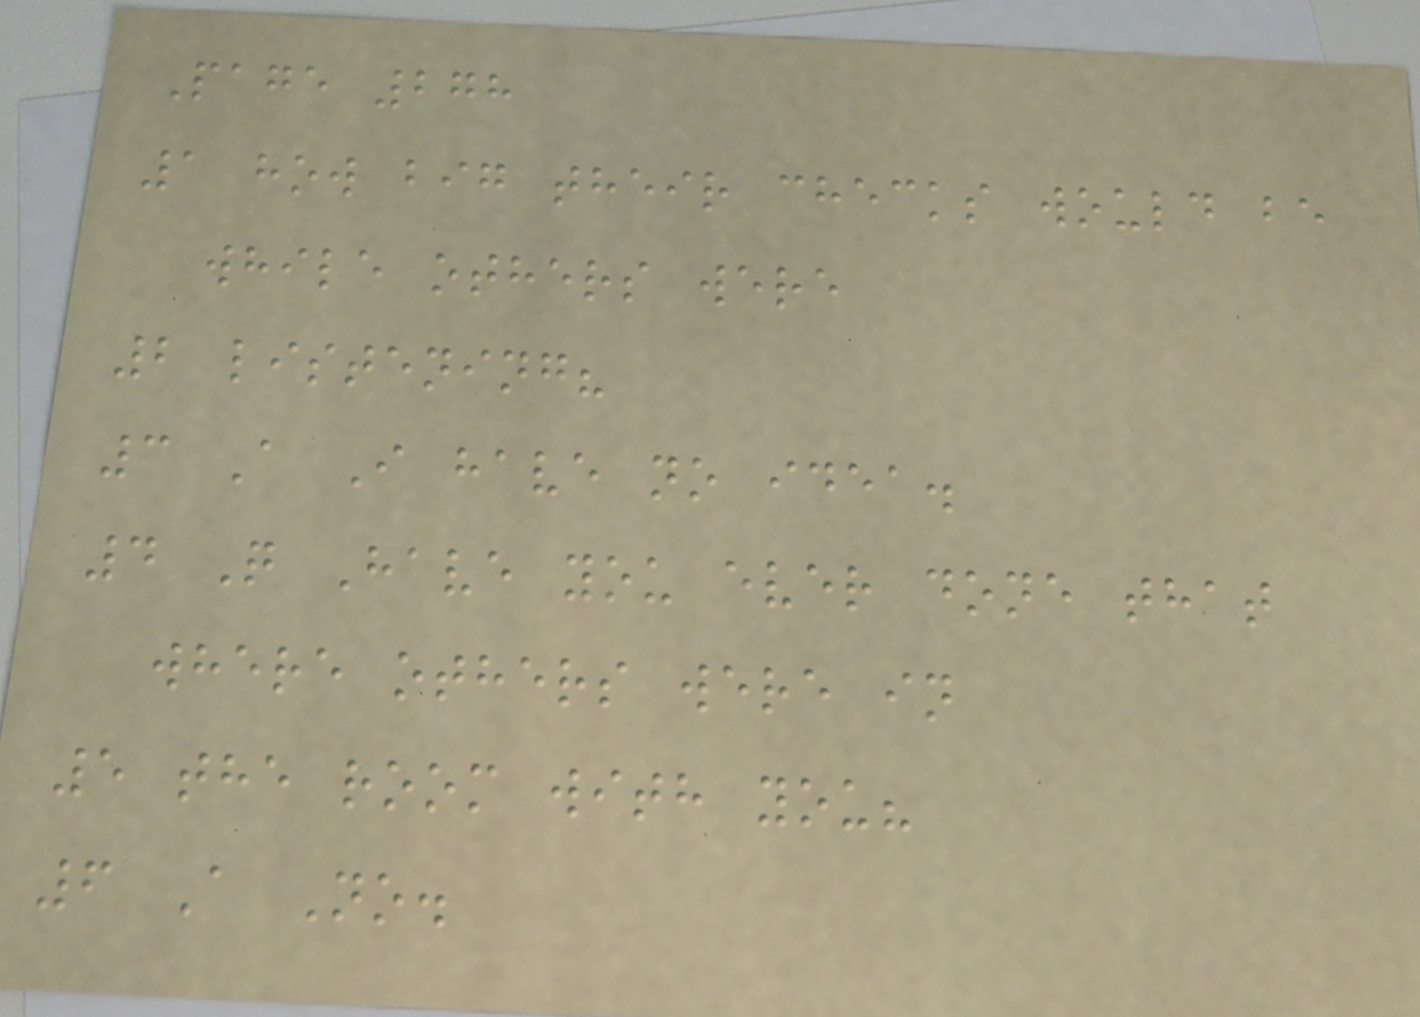Page 278
1 how big their checks would be
while others were
2 listening?
3 A I have no idea.
4 Q Have you ever done that
where others were in
5 the room with you?
6 A No.
